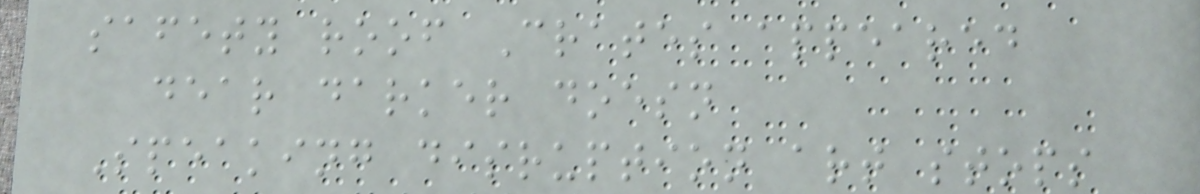safety roof Crates appeared
dear darker doesn
Speaking disruption art stops
